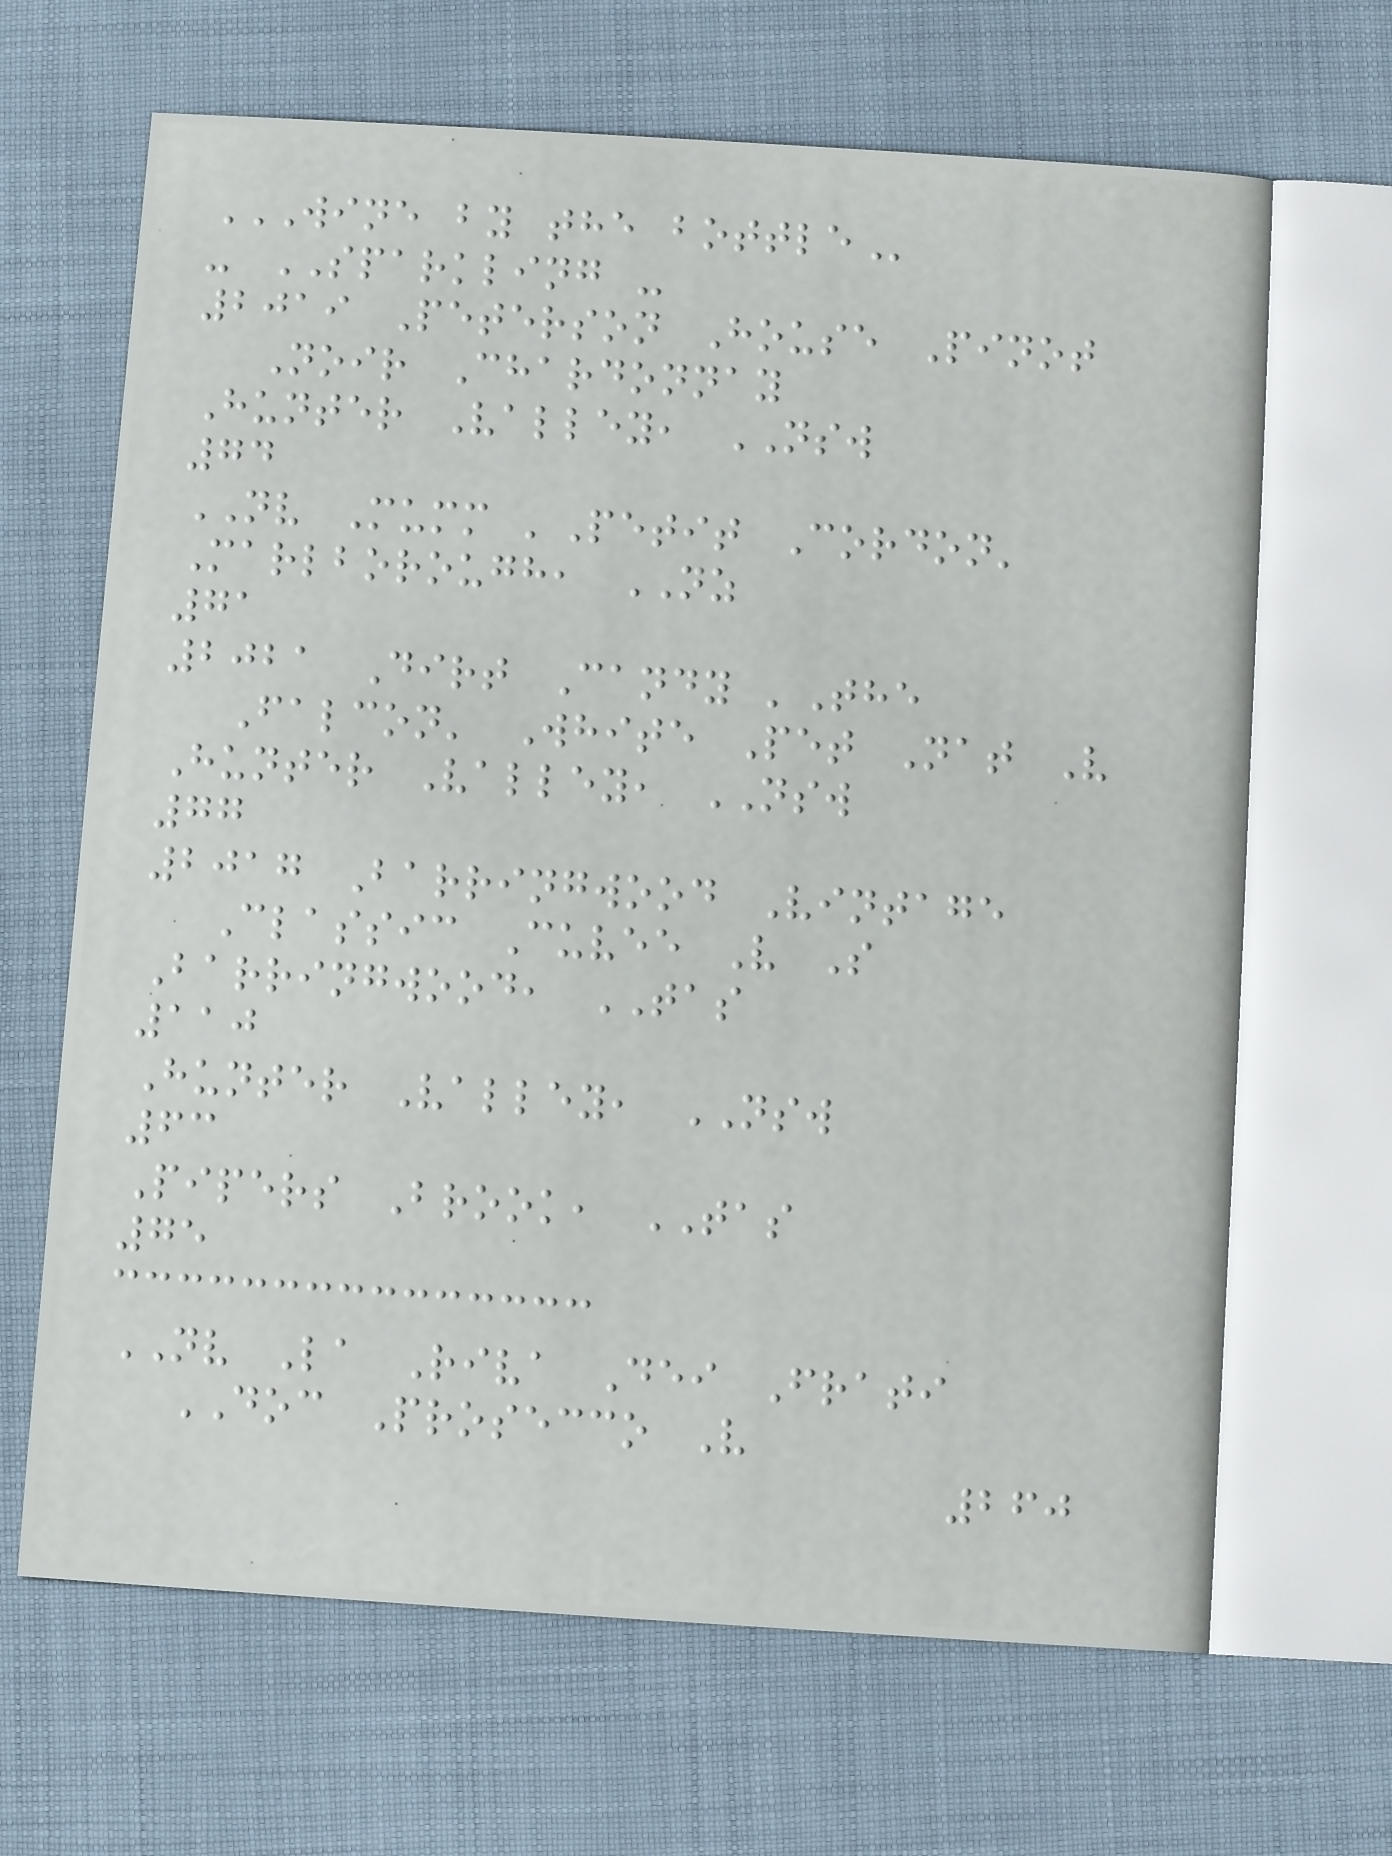WINE BY THE BOTTLE
- SPARKLING -
2019 Peterson House Pinot
Noir Chardonnay
Hunter Valley, NSW
74
NV Mumm 'Petit Cordon'
Marlborough, NZ
71
2021 Dirt Candy 'The
Falcon' White Pet Nat V
Hunter Valley, NSW
77
2017 Barringwood Vintage
Classic Cuvee V S
Barringwood, TAS
110
Hunter Valley, NSW
63
Pipers Brook, TAS
75
NV La Riva Dei Frati
DOC Prosecco V
260
